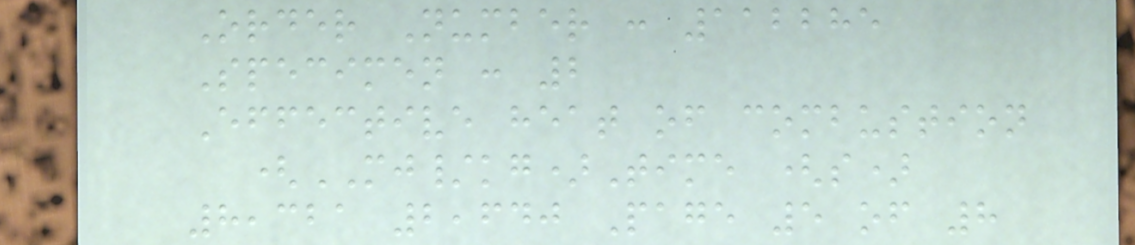Order Number : 112285
Specimen : 2
Effective heat of combustion
(MJ/kg)Time (s)
8,321 2,640 Page 5 of 8
